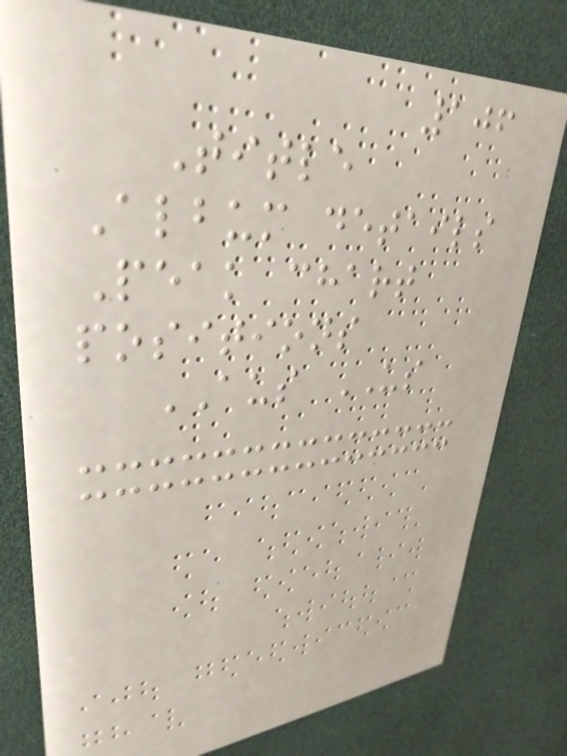106
Title
Album details
Peak chart
positions
AUS US
